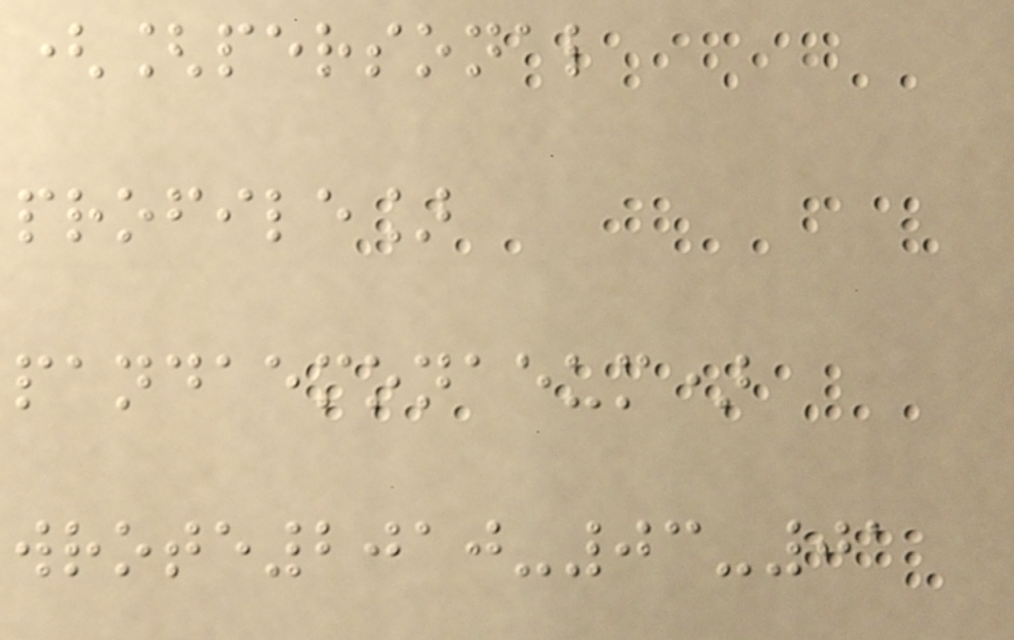([personal
profile]
pandaemonaeum)
wrote2010-03-01
